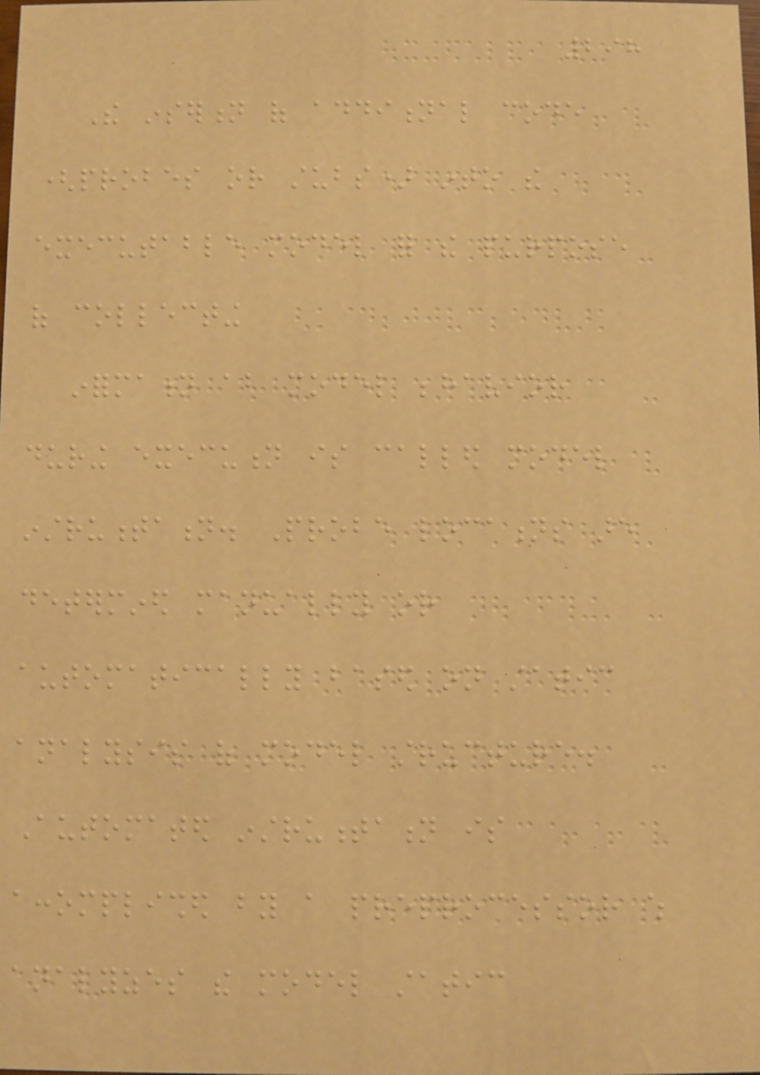298
The insertion of additional code
(probes or stubs) into the
executable model for the purpose
of collecting
information about model behavior
during execution is called model
instrumentation. Probe locations are
determined manually or
automatically based on static
analysis of model structure.
Automated instrumentation is
accomplished by a preprocessor which
analyzes the model static
